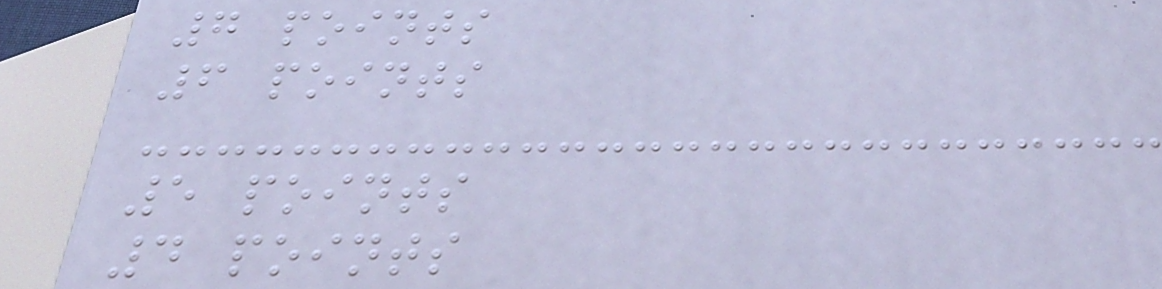7 points
6 points
5 points
4 points
